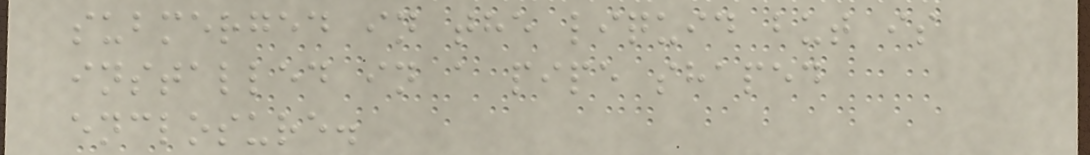submerged in the liquid but is
installed in a pipe shaped
enclosure.
